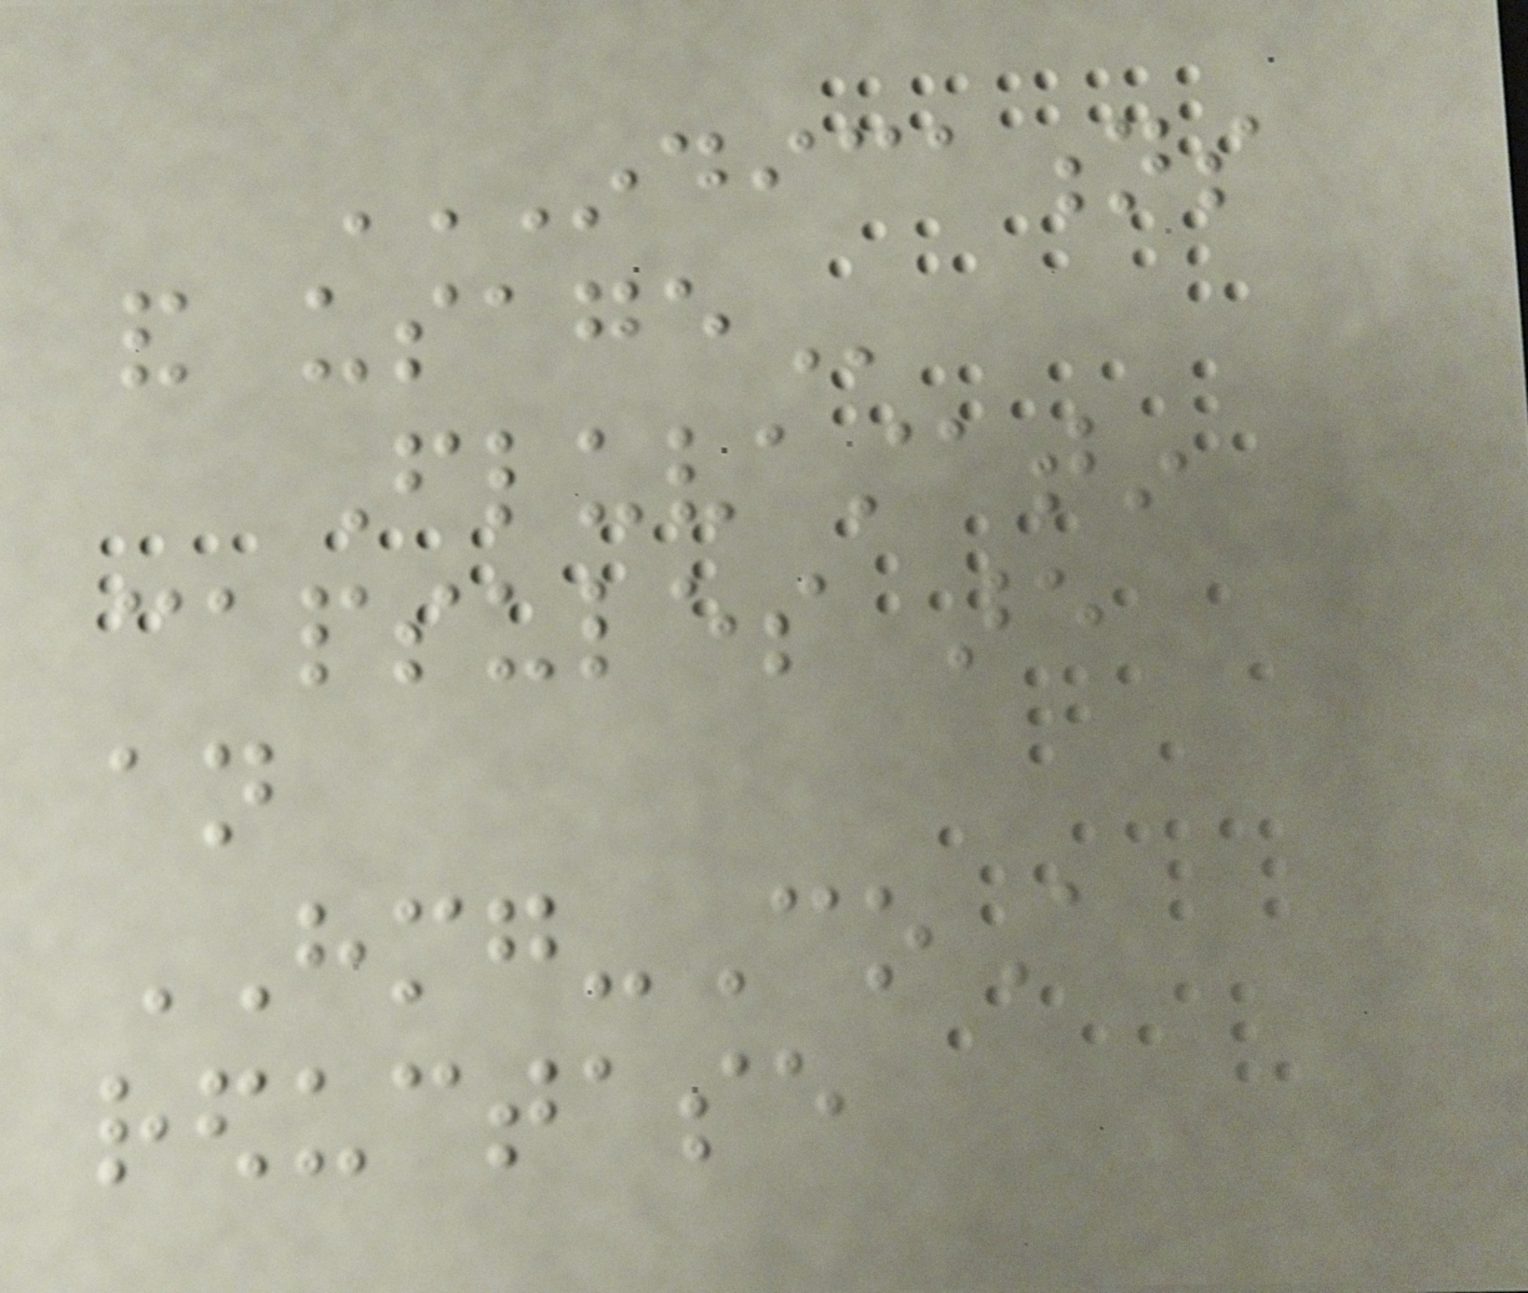INDICATIONS
AND USAGE
Fluvastatin
capsules are
an
HMG-CoA
reductase
